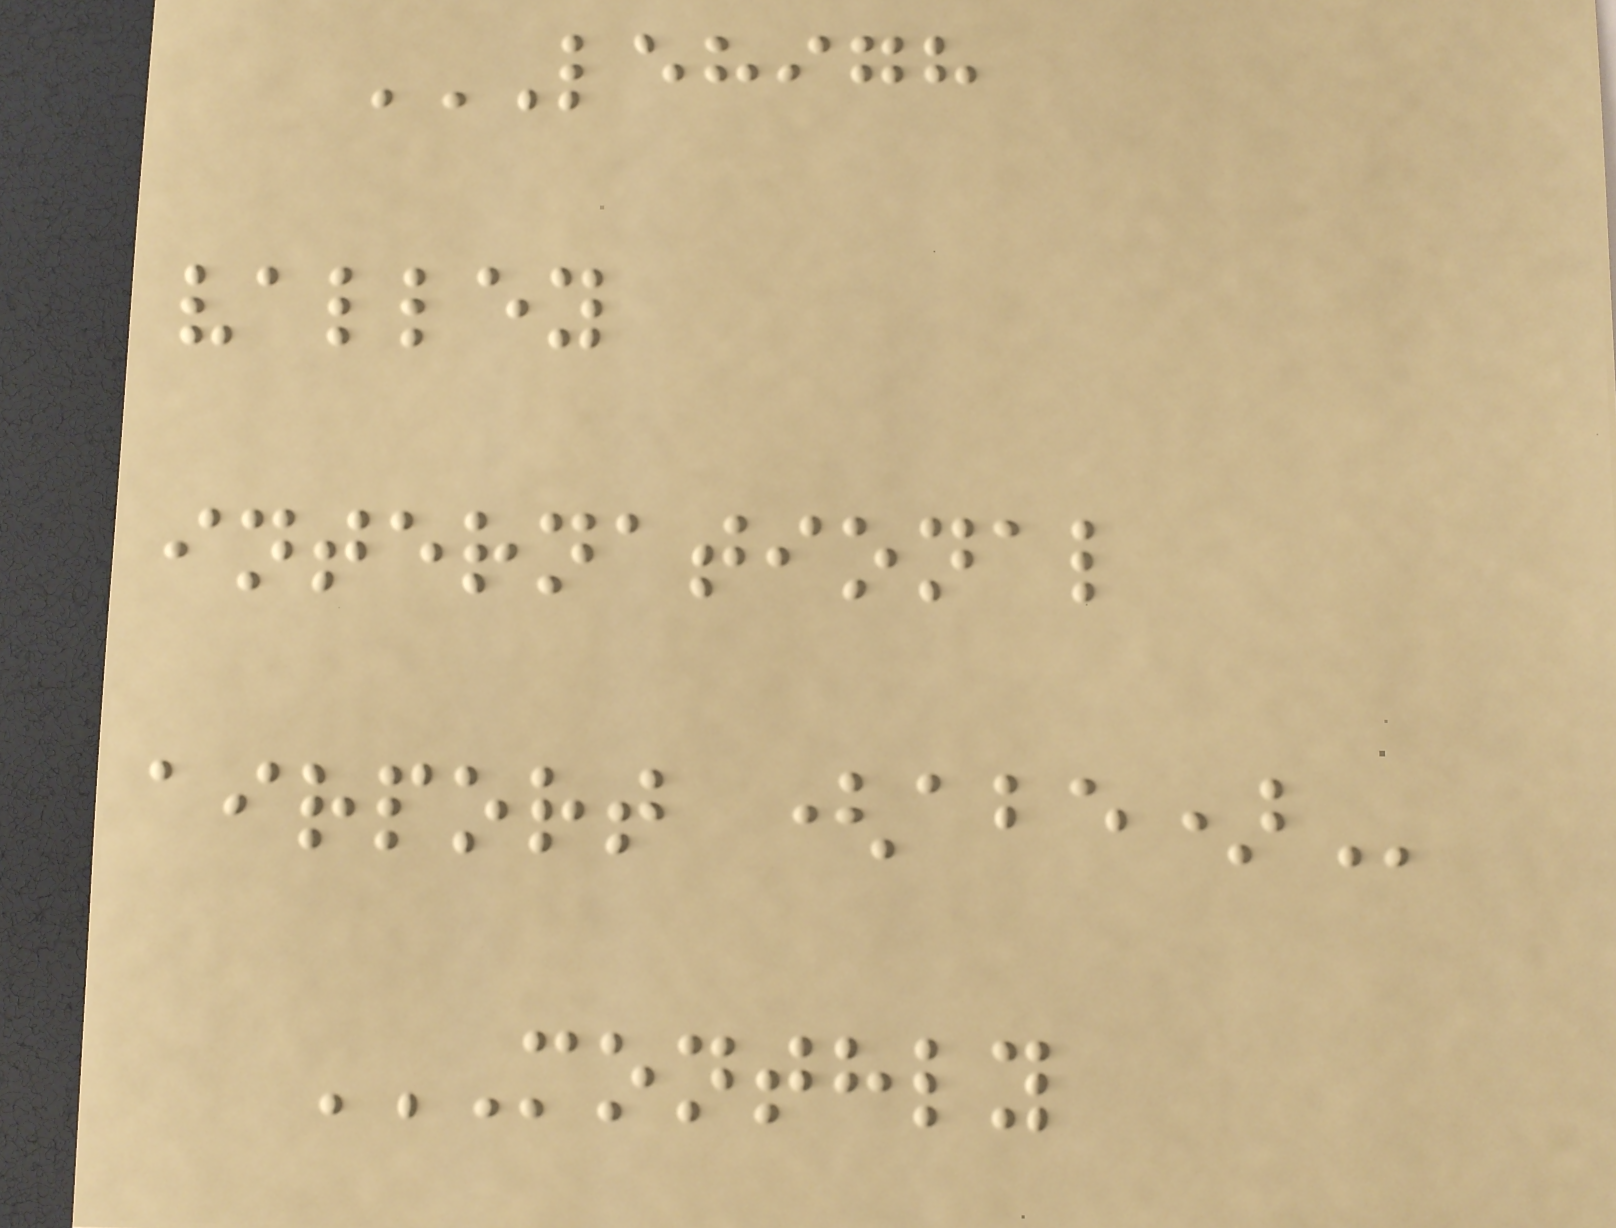LEHIGH
VALLEY
INTERNATIONAL
AIRPORT (ABE)
MONTHLY
